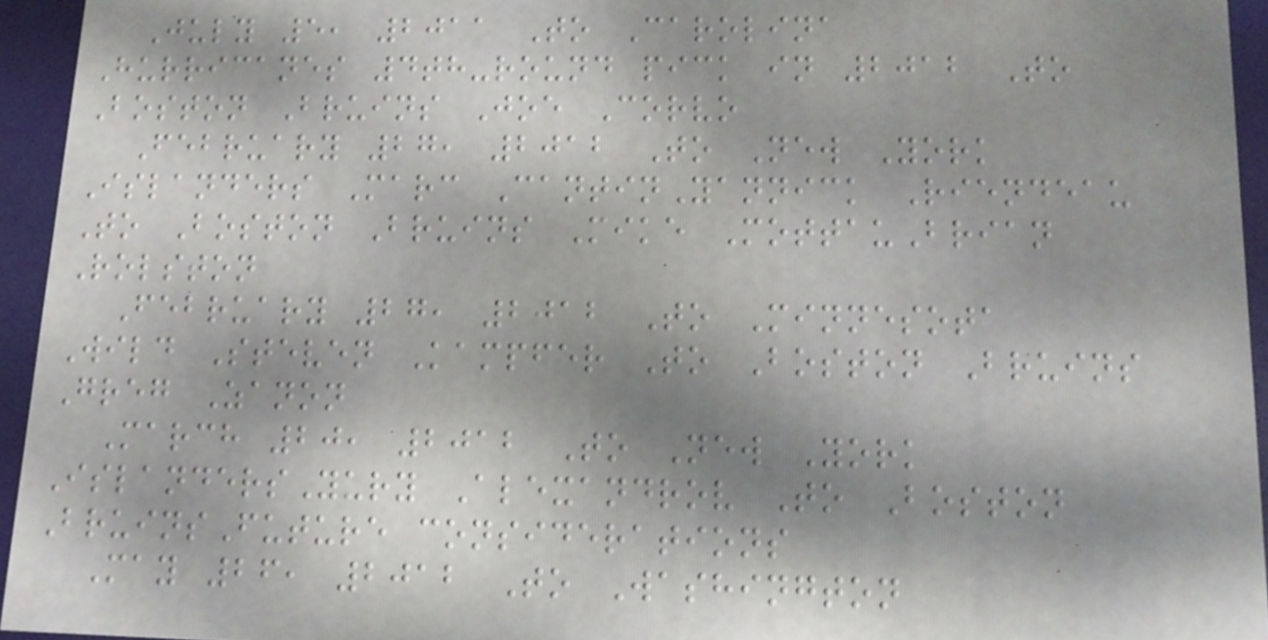July 5, 2011 To Carolina
Hurricanes 4th-round pick in 2012 To
Boston Bruins Joe Corvo
February 27, 2012 To New York
Islanders Marc CantinYannick Riendeau
To Boston Bruins Mike MottauBrian
Rolston
February 27, 2012 To Minnesota
Wild Steven Kampfer To Boston Bruins
Greg Zanon
March 20, 2012 To New York
IslandersYury Alexandrov To Boston
BruinsFuture considerations
May 26, 2012 To Washington
